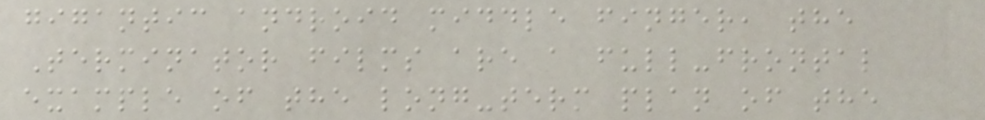gigantic android middle finger, the
Terminator films are a full-frontal
example of the long-term plan of the
